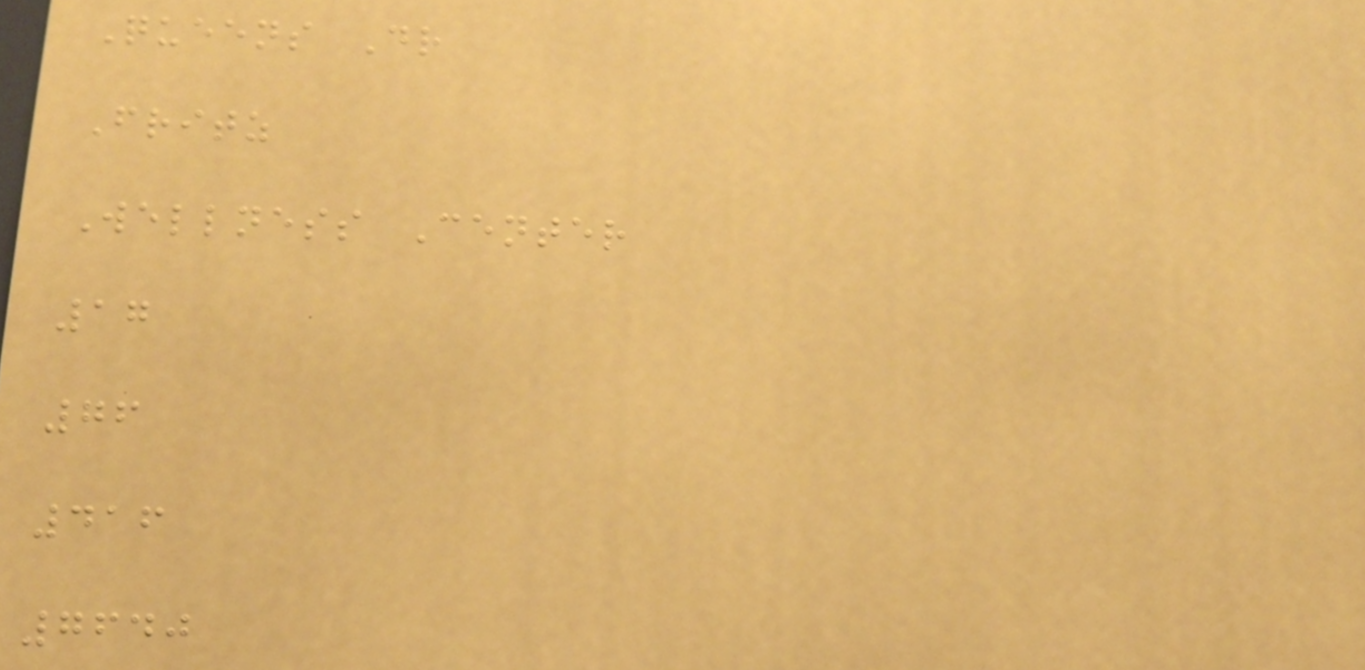Queens Dr
Fritz
Wellness Center
17
76
416
7640
